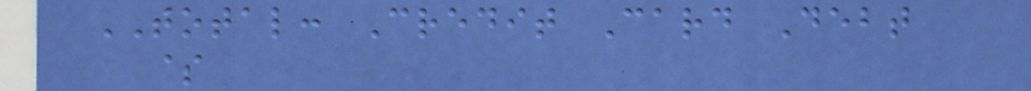TOTAL: Credit Card Debt
$
